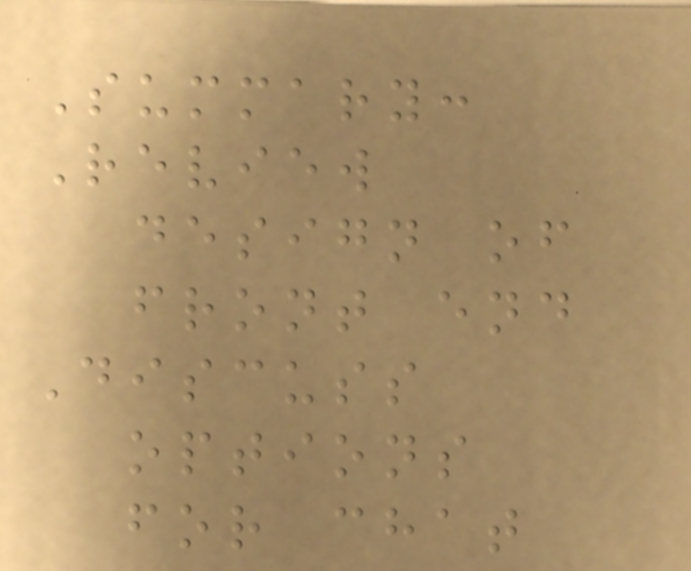Summary:
Review
design of
front end
Discuss
options
for chat
